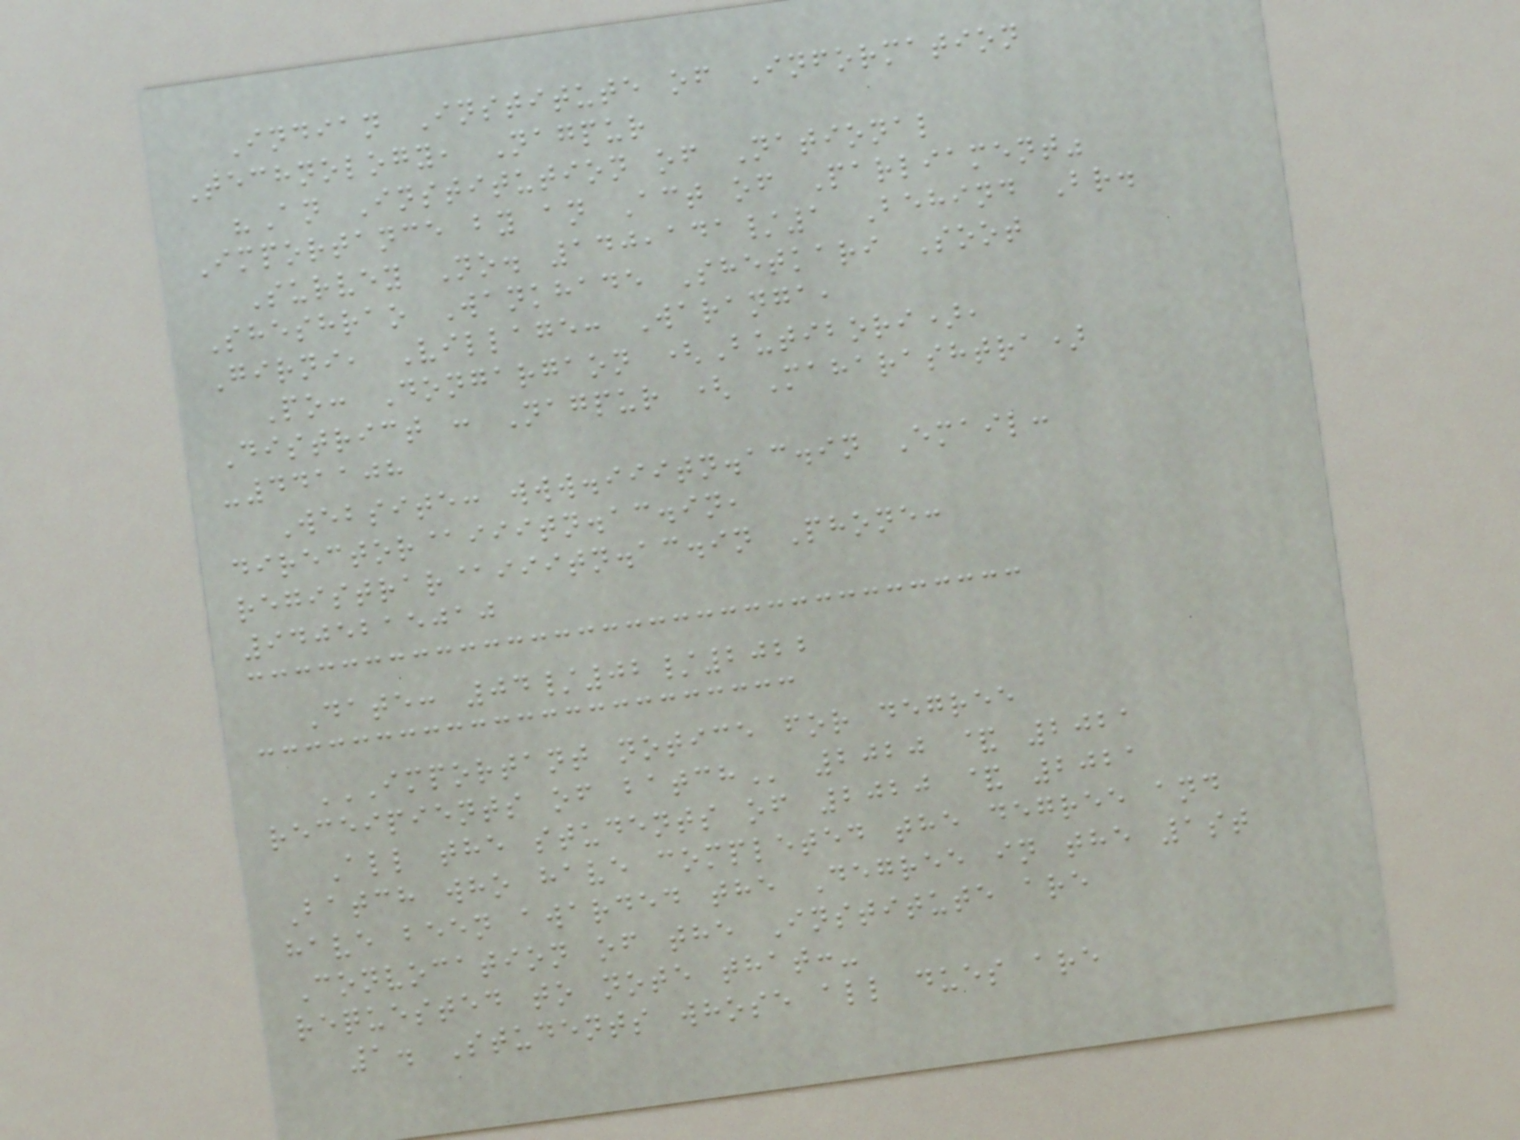Indian Institute of Information
Technology, Nagpur
"An Institution of National
Importance by an Act of Parliament"
Survey No. 140,141/1 Behind Br.
Sheshrao Wankhade Shetkari Soot
Girni, Village: Waranga,
Po: Dongargaon (Butibori),
District : Nagpur ( Maharashtra)
-441108
Website: www.iiitn.ac.in Email:
director@iiitn.ac.in,
registrar@iiitn.ac.in Phone:
9405215010
Date: 04/02/2022
IMPORTANT NOTICE FOR DEGREE
RECEIPIENTS OF BATCH 2020 & 2021
All the students of 2020 & 2021
Batch who have completed the degree and
have been awarded the Degree in the 1st
Convocation of the Institute are
requested to note that:-
1. Students whose all dues are
